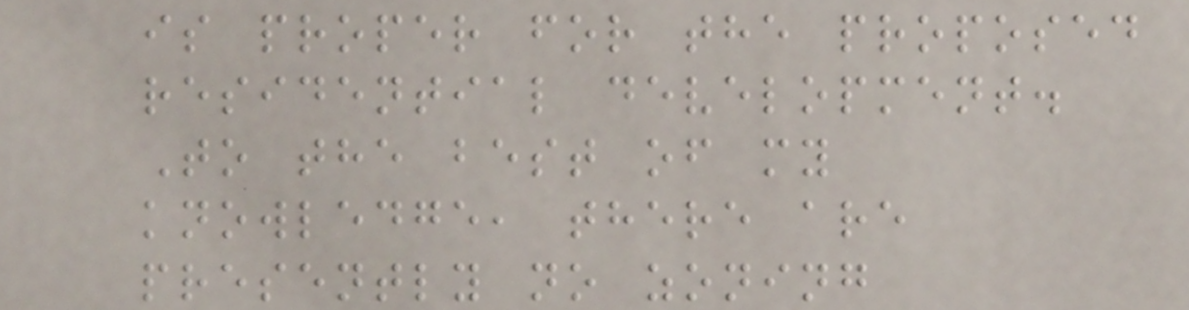is proper for the proposed
residential development.
To the best of my
knowledge, there are
presently no zoning
